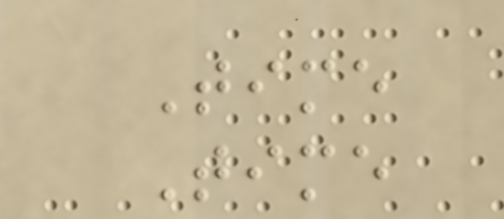Time
Time
